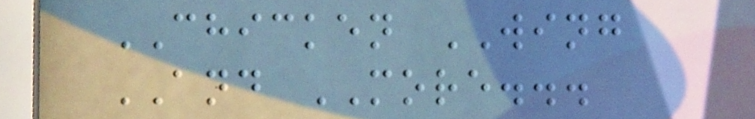CHICKEN WING
AND MORE...
